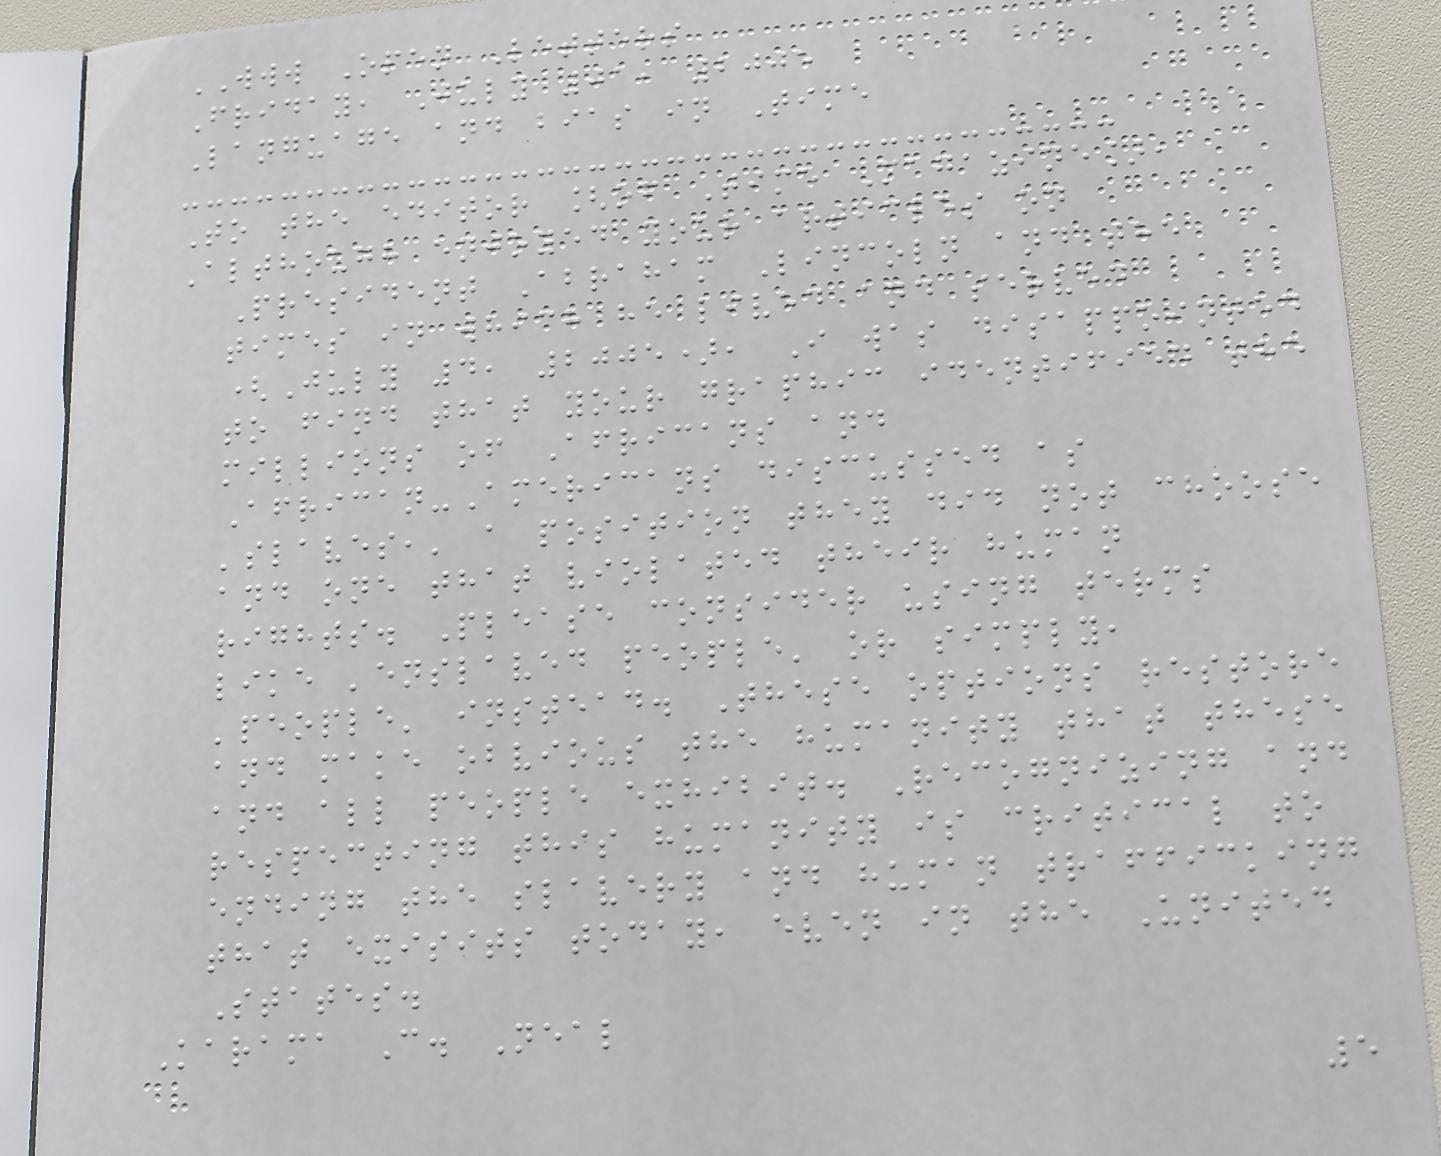WWW Open Letters
Friday, July 01, 2005
Language and bias in Time
To the editor [of Time Magazine],
Although enjoyed your articles on
President Abraham Lincoln and the
times in which he lived and served
(July 4, 2005), I was disappointed
to find that your graphic identified the
millions of Africans and
African-Americans discussed as
'slaves,' a position they did not choose
and one that violated their human
rights. Please consider using terms
like 'enslaved people' or simply,
'people' instead. These options restore
and make obvious the humanity that these
and all people exhibit. Recognizing and
respecting this humanity is critical to
ending the slavery and human trafficking
that exisits today, even in the United
States.
Karama C. Neal
5
